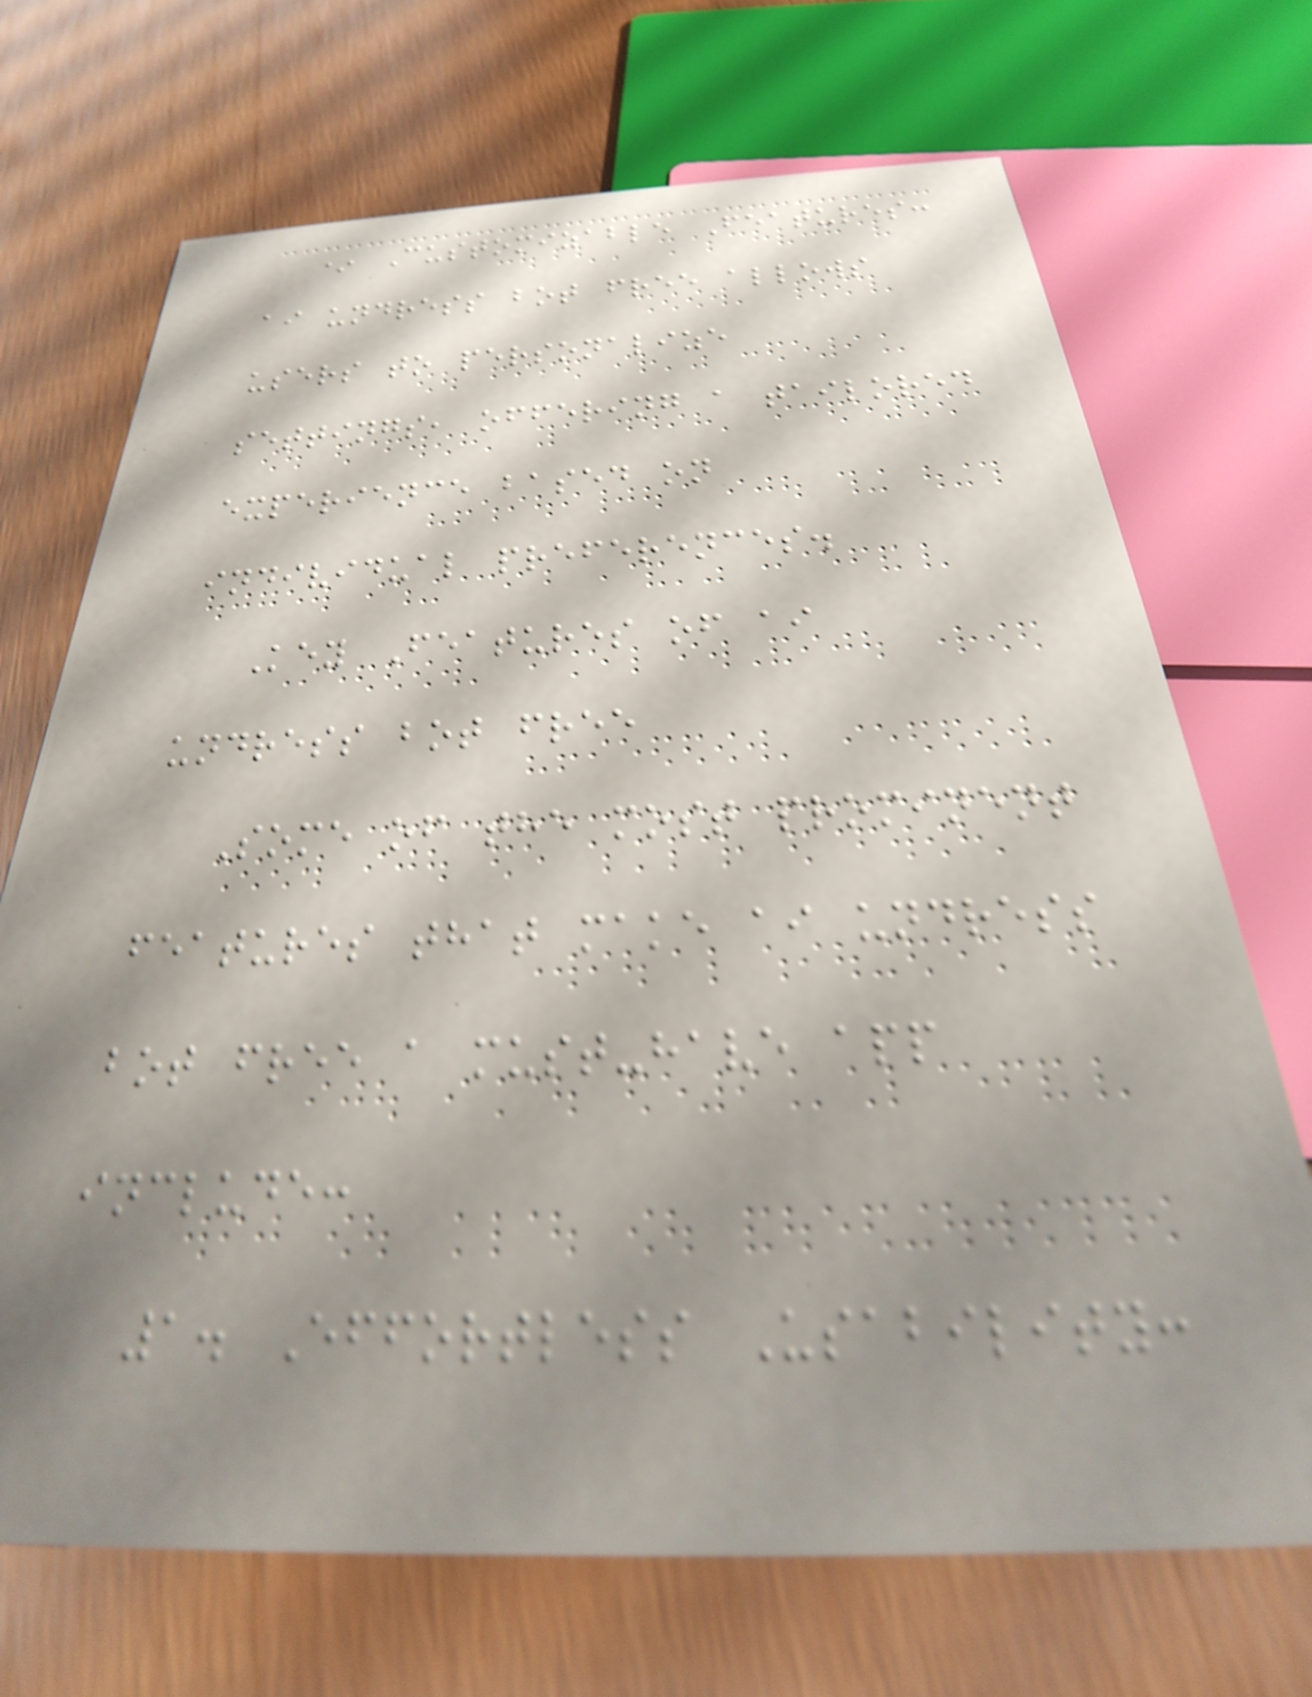* Customizable Features:
ai undress bot free allows
users to personalize
settings, offering a tailored
experience based on
individual preferences.
Key Features of ai
undress bot free
Some of the most prominent
features that make ai undress
bot free a must-have app
include:
1. Effortless Usability:
